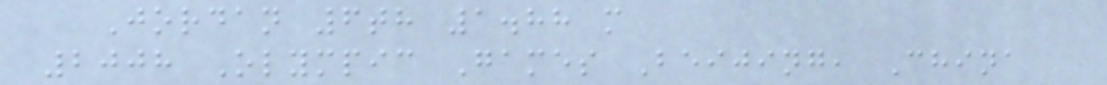Jordan 6th 1.88 m
2008 Olympic Games Beijing, China
